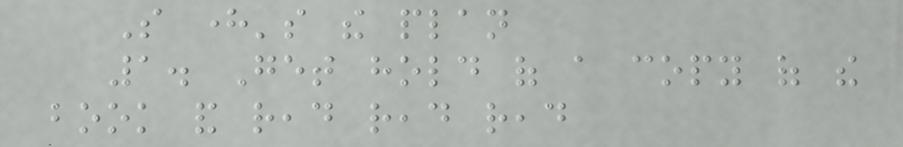So here's the plan
1. Get hold of a copy of the
book and read read read
